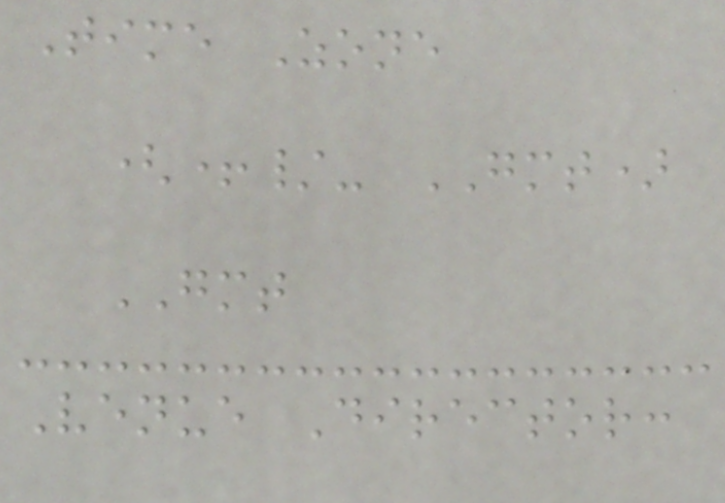Time Zone
(+/- GMT)
GMT
Venue Director:
